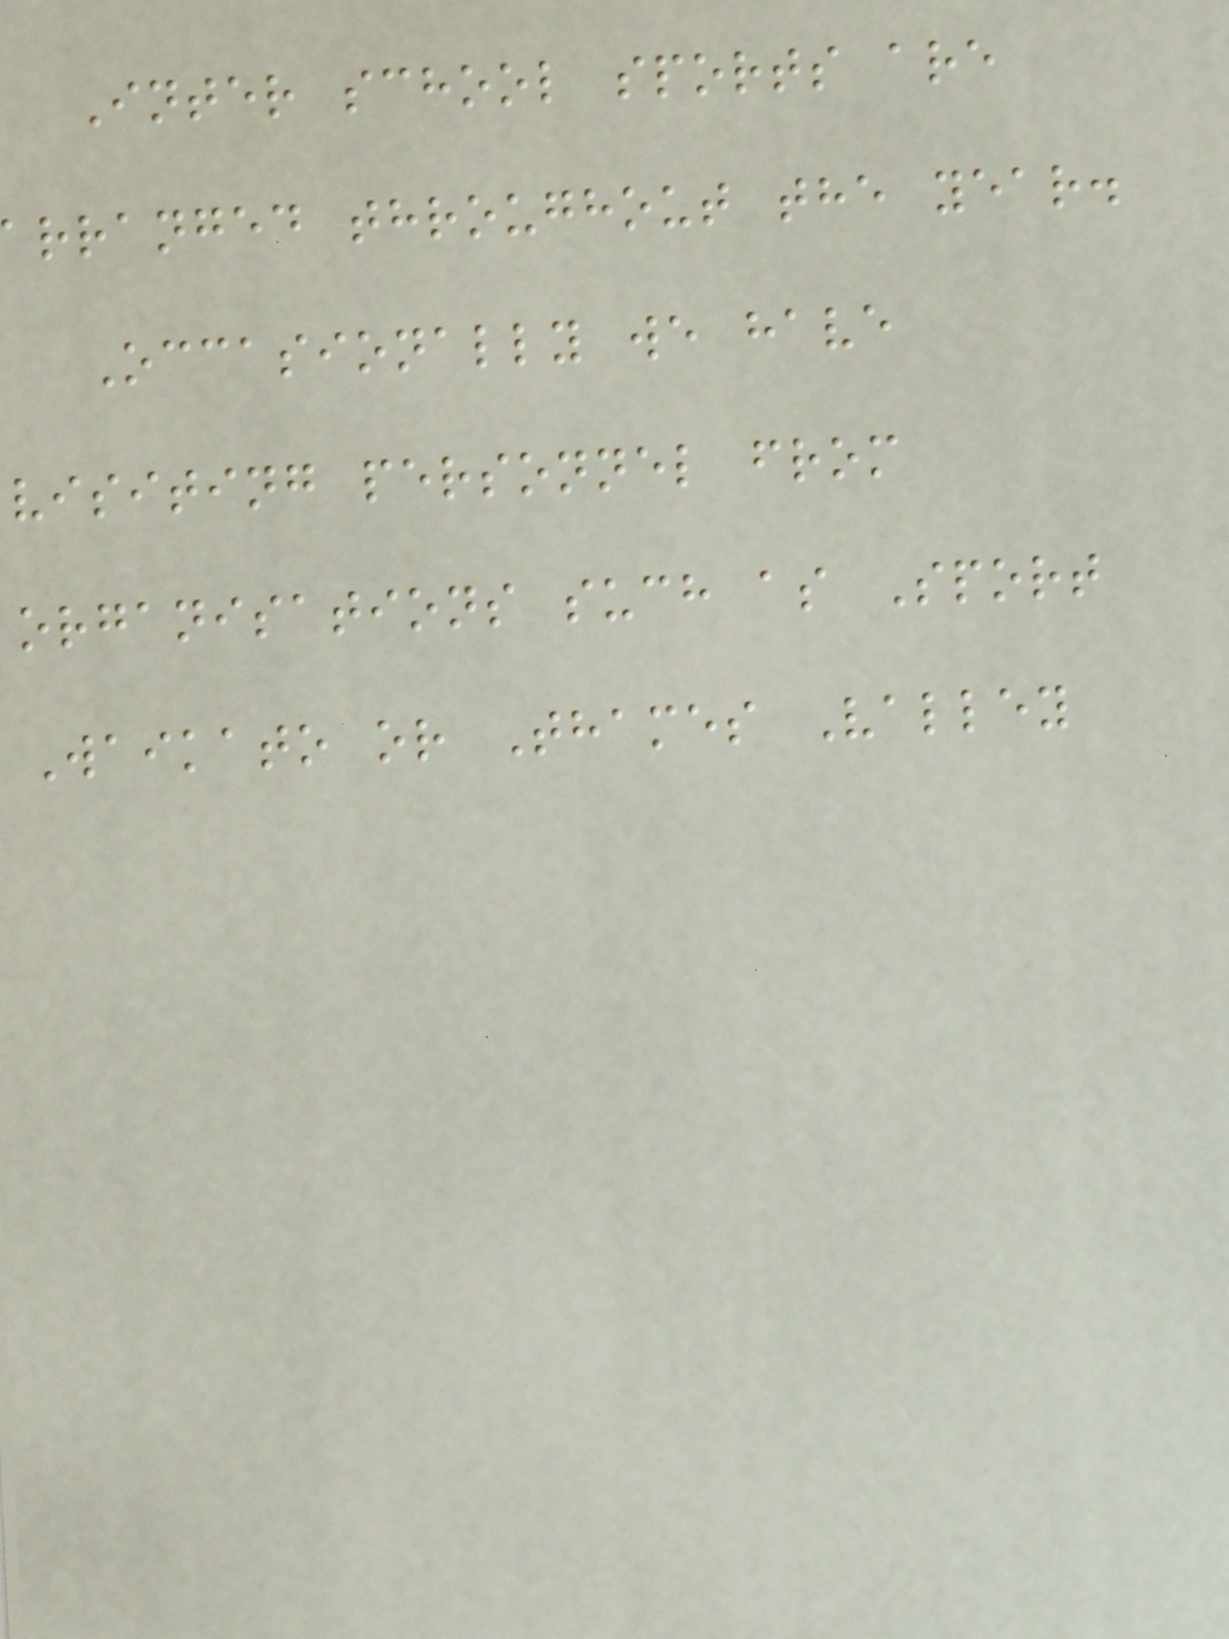Inter school sports are
rranged throughout the year.
Occasionally we have
visiting personnel from
organisations such as Sport
Waikato or Thames Valley
